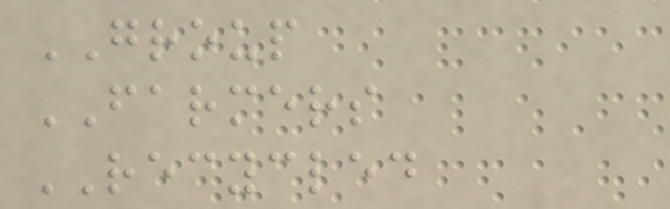GROUP
FARMERS
RECYCLED
